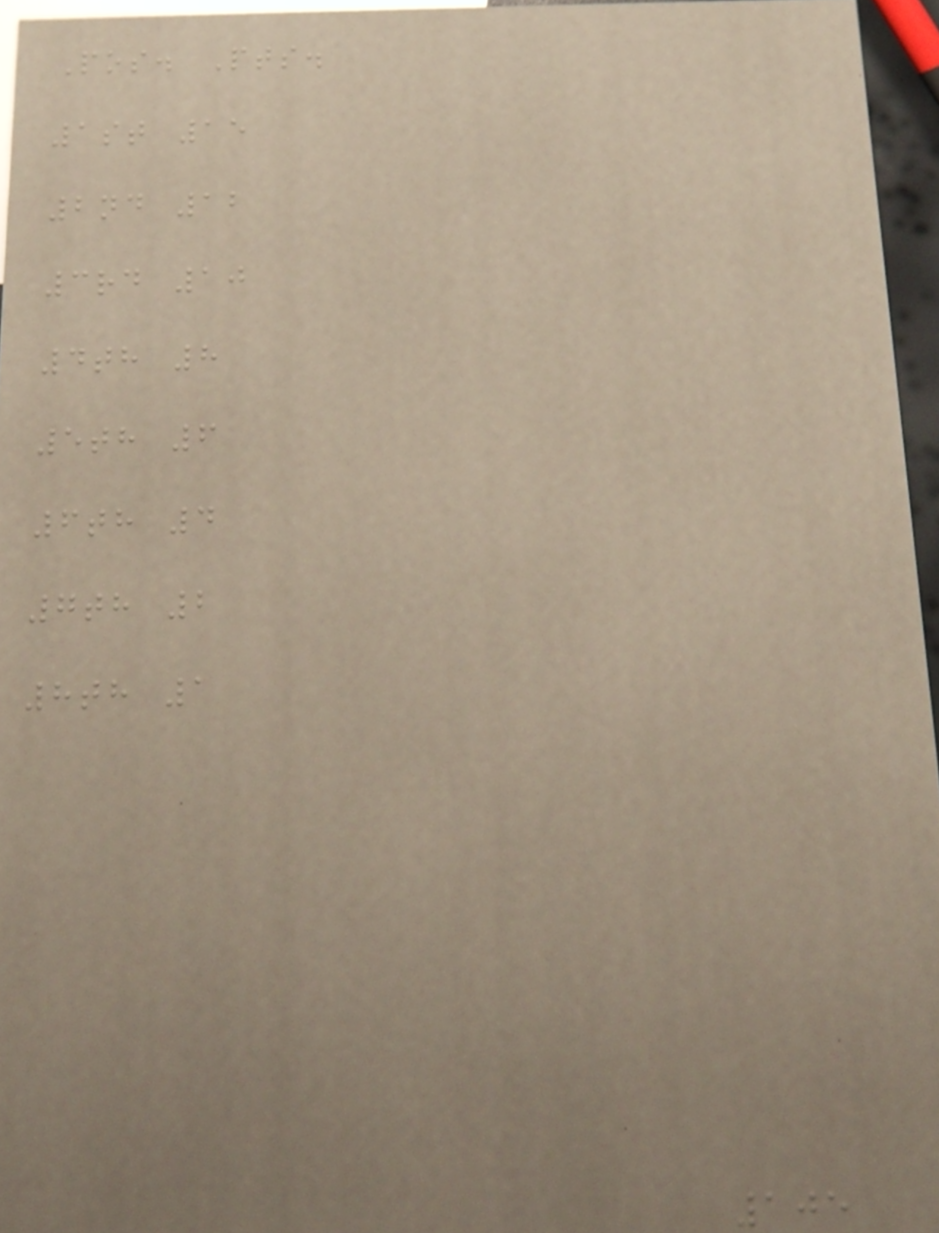Pos. Pts.
1st 15
2nd 12
3rd 10
4th 8
5th 6
6th 4
7th 2
8th 1
105
